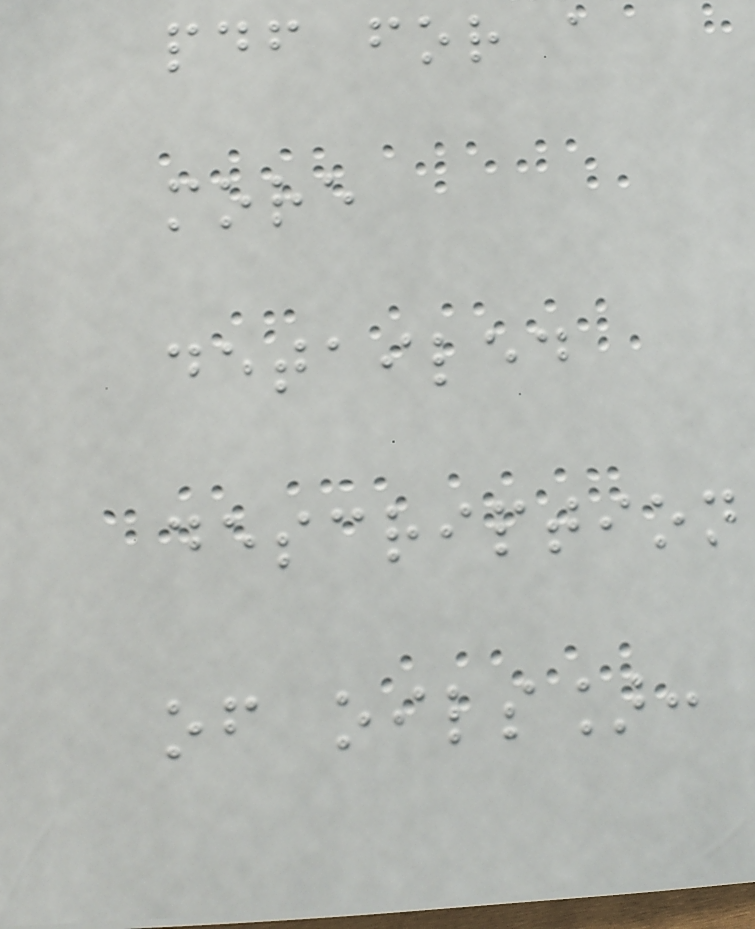pdf for a
more
detailed
description
of oils]:
